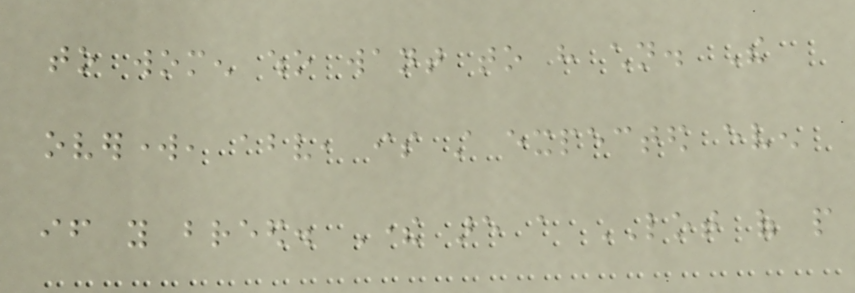to women who want to have children. The
overwork, above, is still expected even
if you breed. There are a LOT of people
